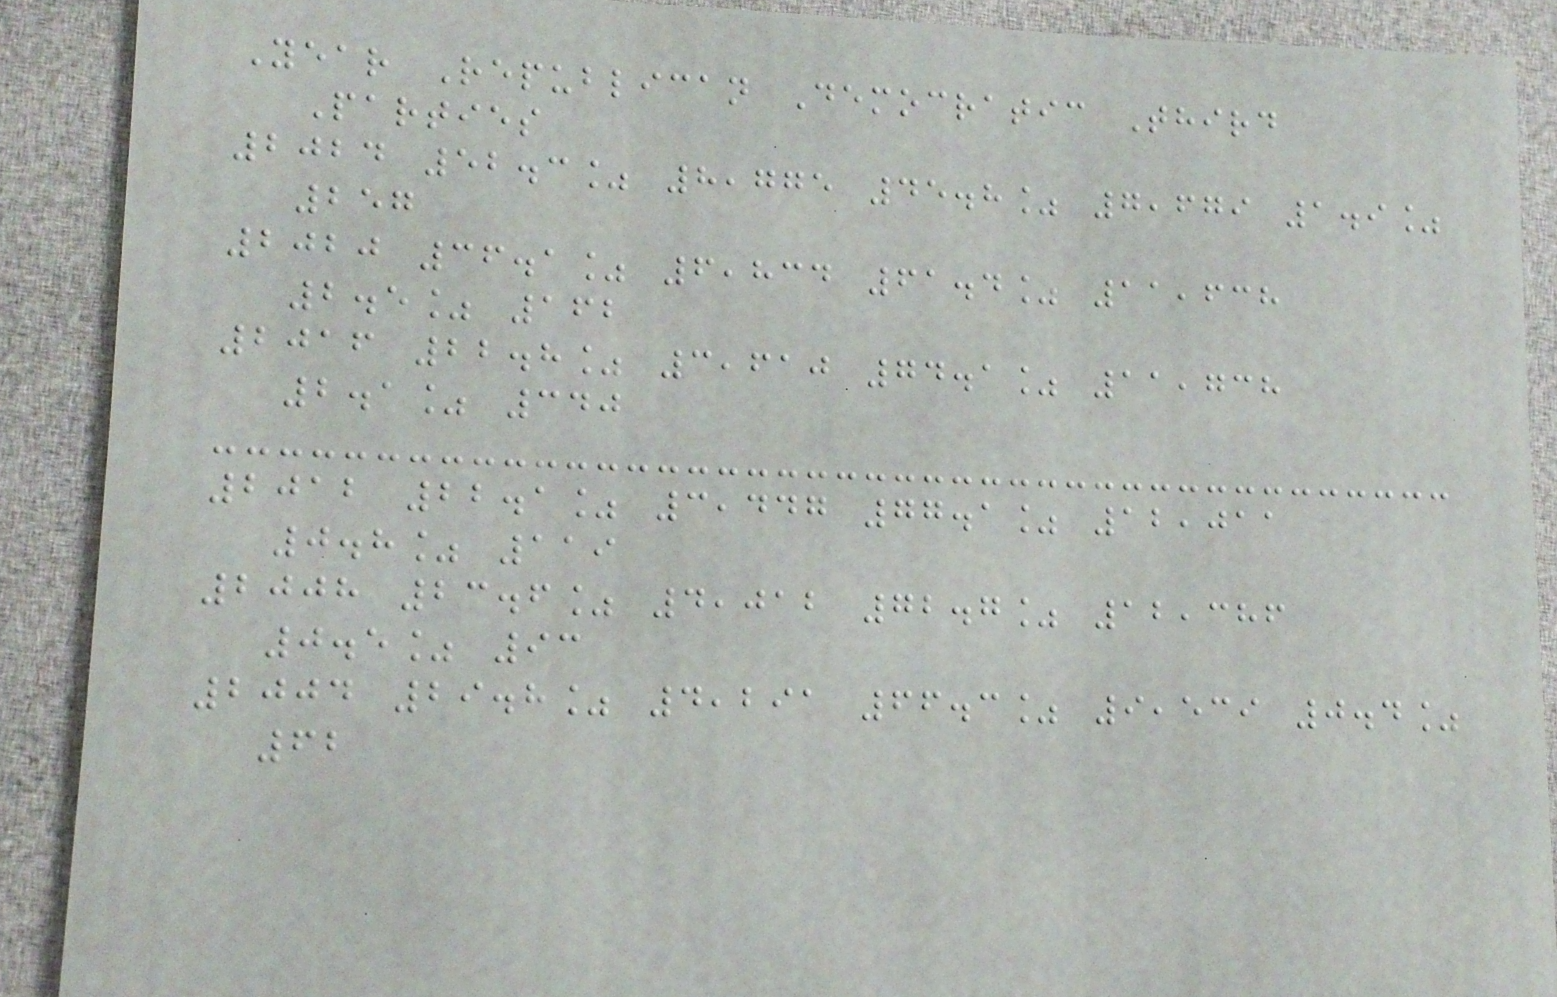Year Republican Democratic Third
Parties
2024 52.3% 8,775 45.8% 7,679 1.9%
257
2020 36.1% 6,834 61.4% 11,638
2.5% 162
2016 22.8% 3,610 74.1% 11,738
2.1% 340
2012 22.1% 3,447 77.1% 12,011
0.8% 119
2008 23.6% 4,012 72.7% 12,386
0.5% 93
2004 29.8% 4,291 66.3% 9,539 0.4%
62
